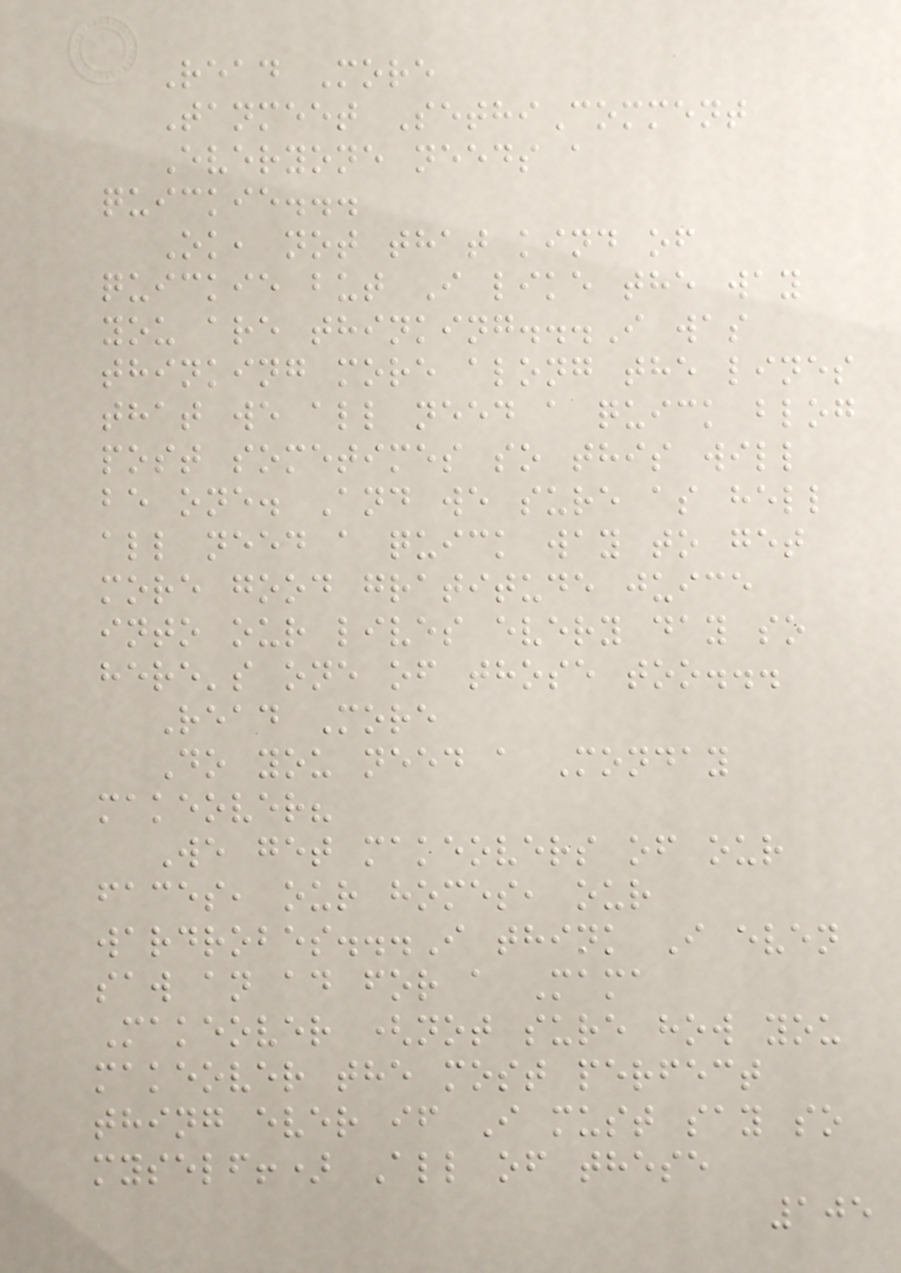Read More
Tanmeet SethiComment
Everyone needs a
quickie...
Ok, not that kind of
quickie but I like the way
you are thinking...I was
thinking more along the lines
that we all need a quick blog
post sometimes so this will
be one. And we sure as hell
all need a quick way to get
more good gratitude juice
into our lives every day so
here's one of those too...
Read More
Do you need a Monday
makeover?
We get makeovers of our
faces, our homes, our
wardrobes...I think I even
saw an ad for a Mama
Makeover (not sure how you
makeover the most perfect
thing ever if I must say so
myself!) All of these
105
